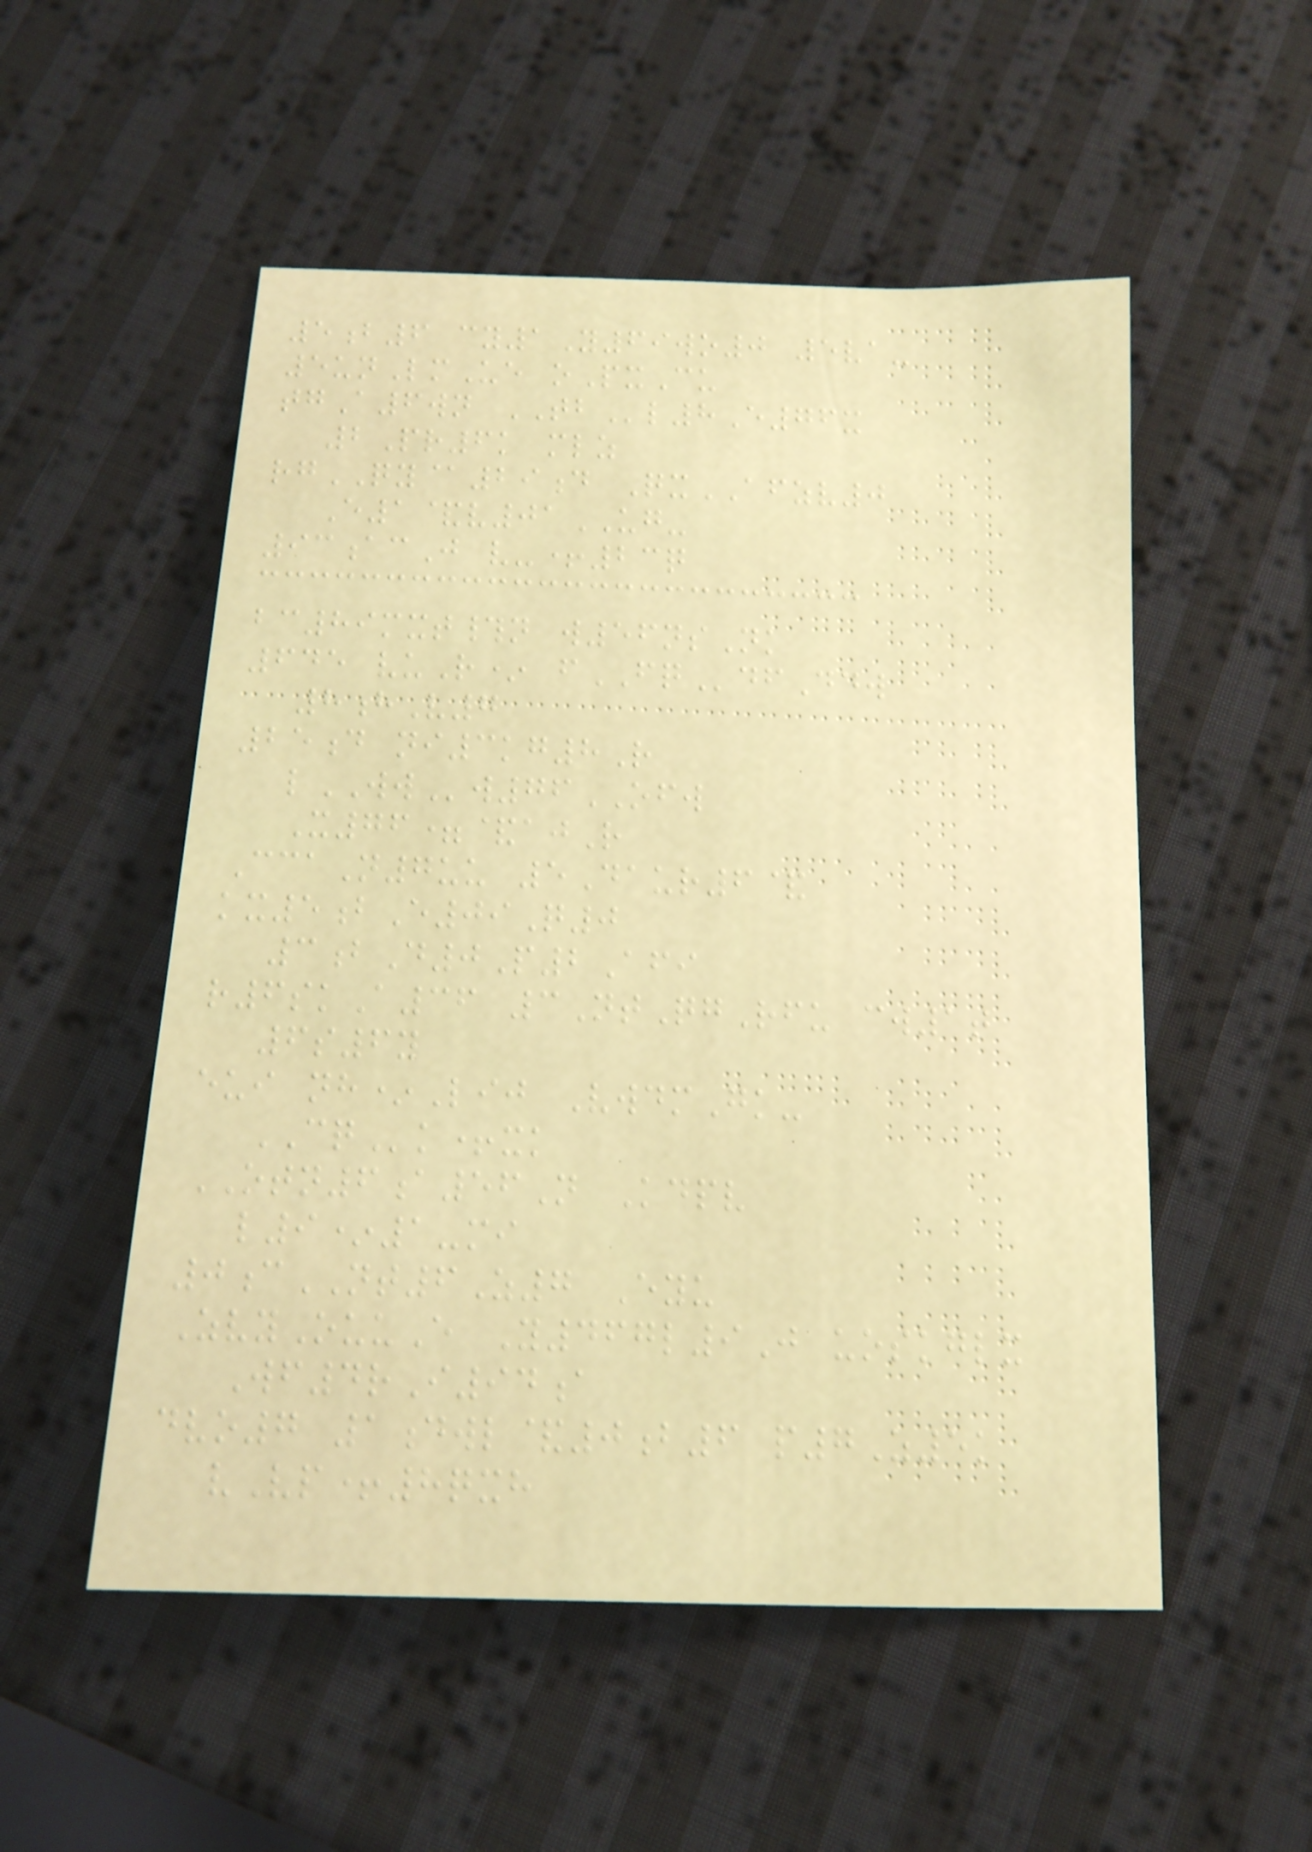5b6 cy1Y69wo0 5va-
5unLmUe oPxCu
tgA6wn TBl8E76x
2Pr6k mlz
rgQY@29d QxAFZV0
E1&v01UG-
93acJ v-+23q
bc89mxt#n w56nsNk
645 vuR* fFQdfDdw
8hV7
25d ni3kg8R
lWWw76OFW
X76=&ajR
CcaN7uu 5Daur6&
kx5bE09Q0
3bD0P2Afi
r6skA36 3NtQgRfu cw1t
6s6y
eui nh*Lij VwdmGk-
CQk+xk
OTN6a56N Kdpv
l9*1-mi
0cNT6Z7 Eyu
ZvyOuuE Y467l9J uoskglx
Wf4rI94a
dvo7 1dwl&0b6 p7Z5k
vVp+8qxh
